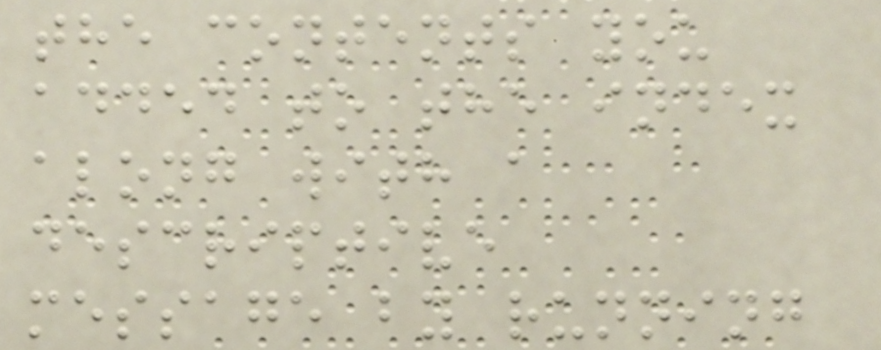the contents you
added to the index
along with a
descriptive
message by running
